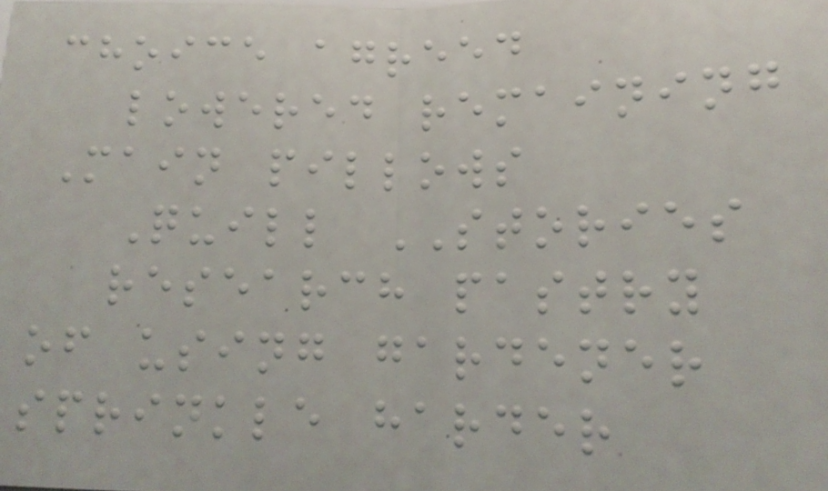choice agreed
lowered remaining
Main pillows
Quill STORIES
research pastry
of using gardener
sprinkle harder
